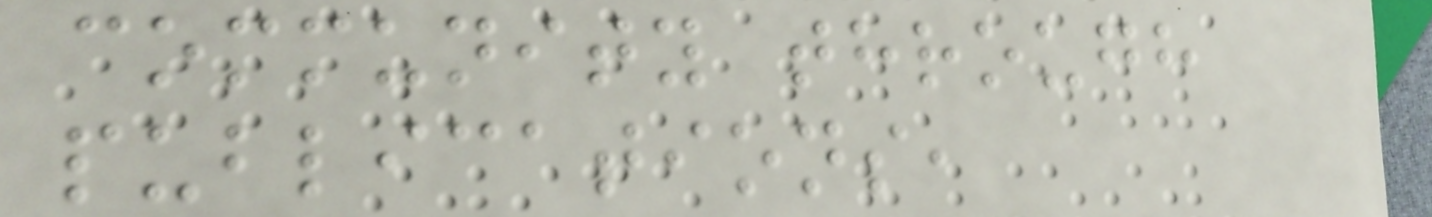community through
publications,
